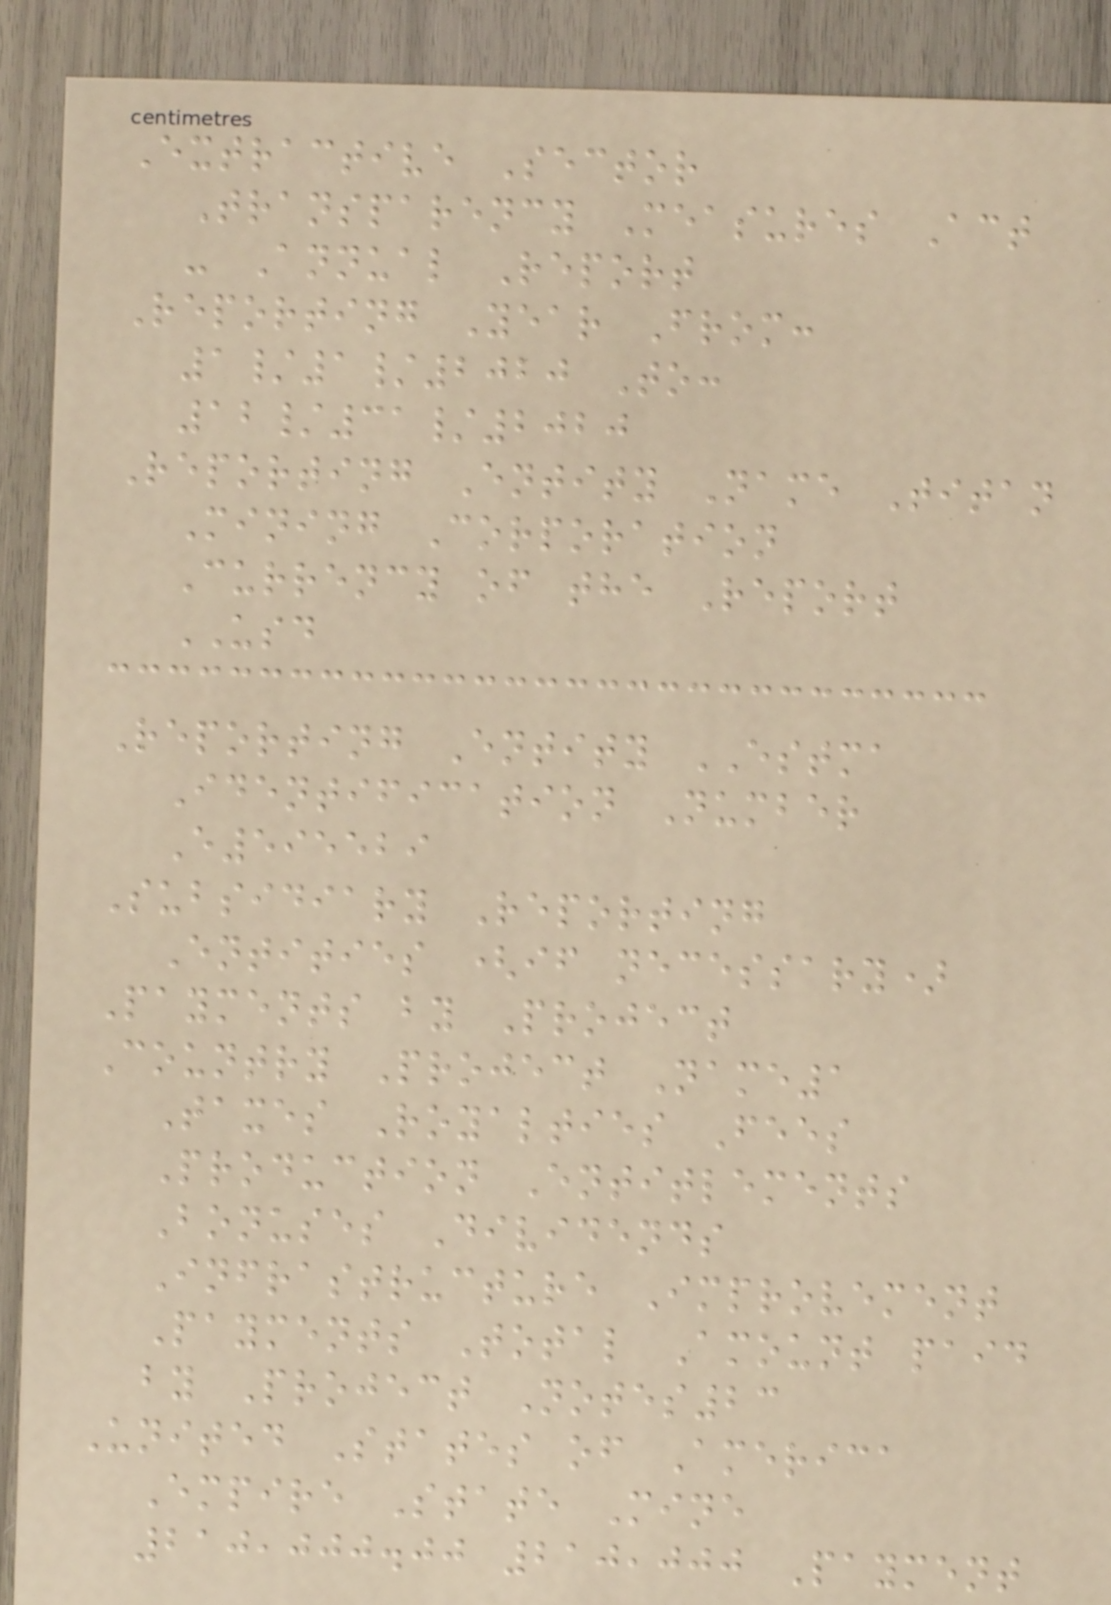Extractive Sector
Transparency Measures Act
- Annual Report
Reporting Year From:
1/1/2020 To:
12/31/2020
Reporting Entity Name Titan
Mining Corporation
Currency of the Report
USD
Reporting Entity ESTMA
Identification Number
E595529
Subsidiary Reporting
Entities (if necessary)
Payments by Project
Country Project Name1
Taxes Royalties Fees
Production Entitlements
Bonuses Dividends
Infrastructure Improvement
Payments Total Amount paid
by Project Notes23
United States of America
Empire State Mine
210,000.00 210,000 Payment
